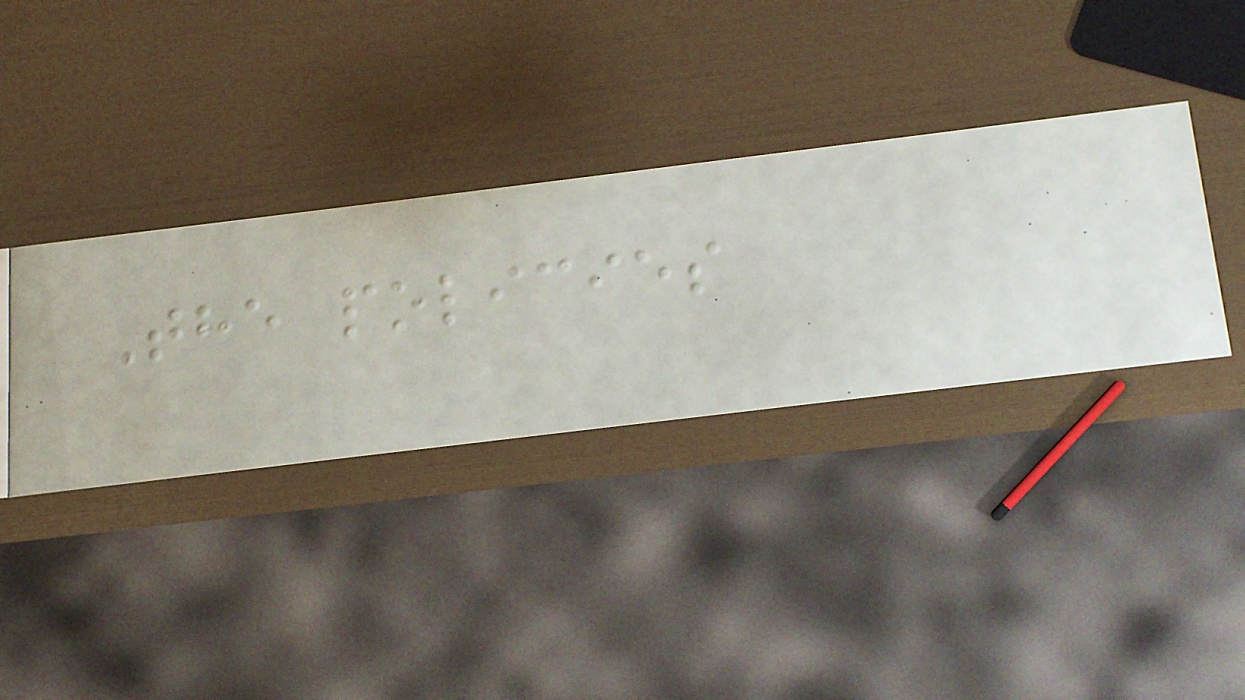The policies
